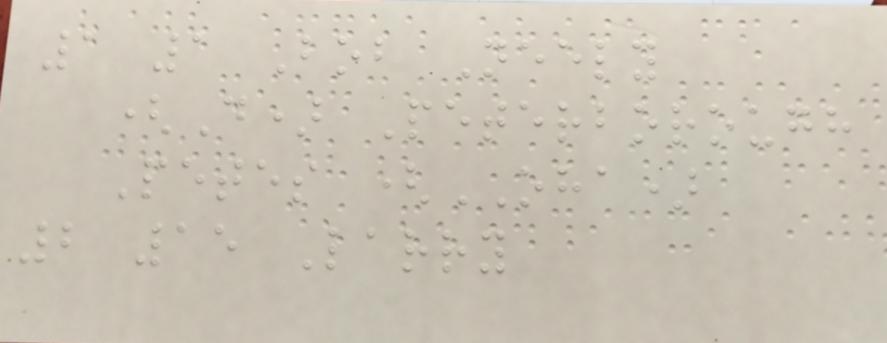1 1 Bob Neely
(D) Peterborough
Petes (OHA)
2 15 Larry
